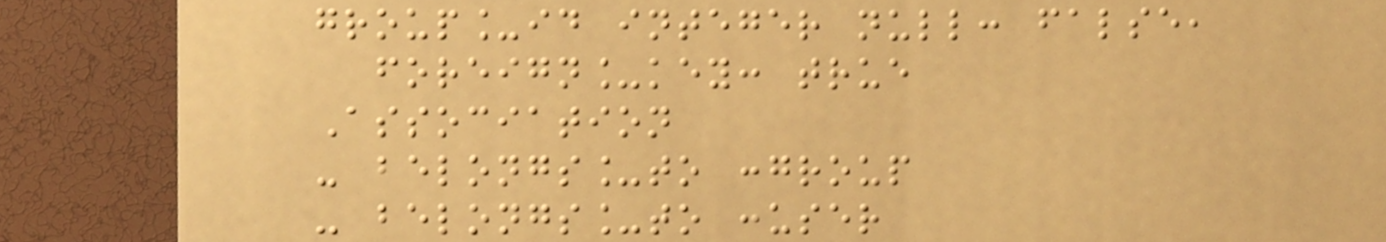group_id integer null: false,
foreign_key: true
Association
- belongs_to :group
- belongs_to :user
